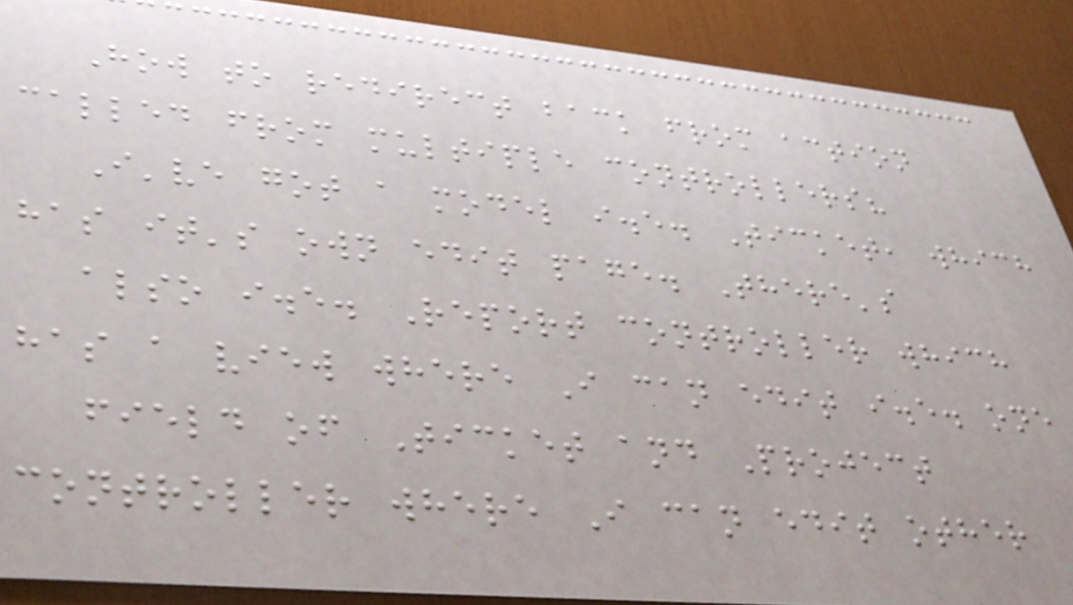How to redirect back from action
called from multiple controllers?
I've got a model i.e. Ticket, which
has it's own edit page. There's
also i.e. Report controller which
has a view where I can edit i.e. one
field of Ticket and Project
controller where I can edit other
